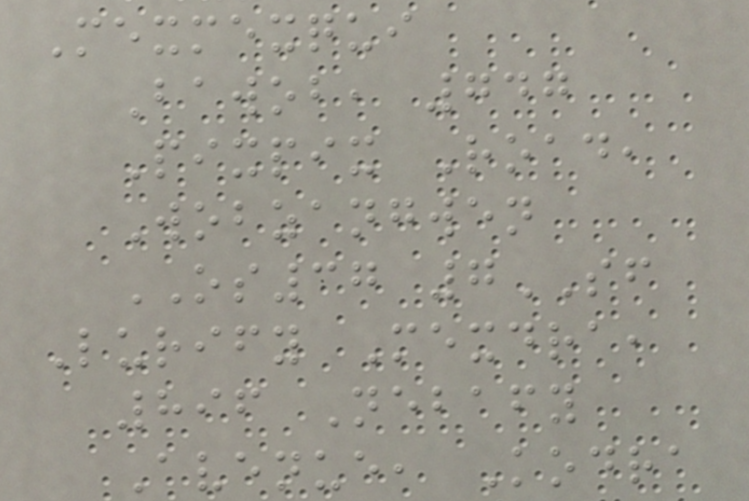Mexmexqui
Bawob, 747
Pixpix Road,
Wobzangwen
OS37 7SF
Lurify Mexdra,
896 Nebafy
Avenue, Kodra
